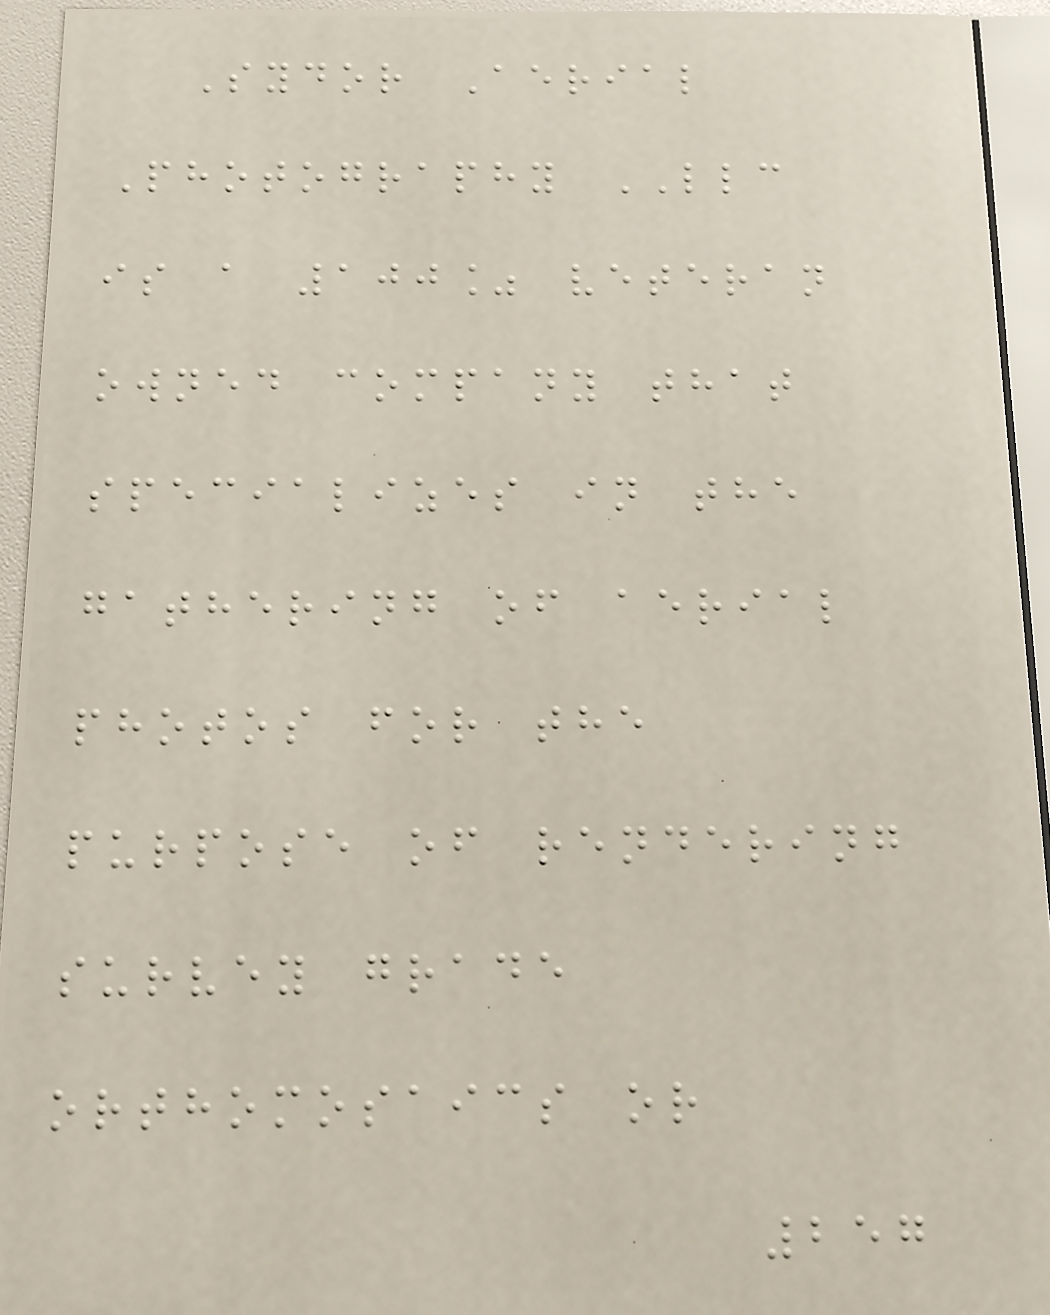Sydor Aerial
Photography LLC
is a 100% veteran
owned company that
specializes in the
gathering of aerial
photos for the
purpose of rendering
survey grade
orthomosaics or
257
